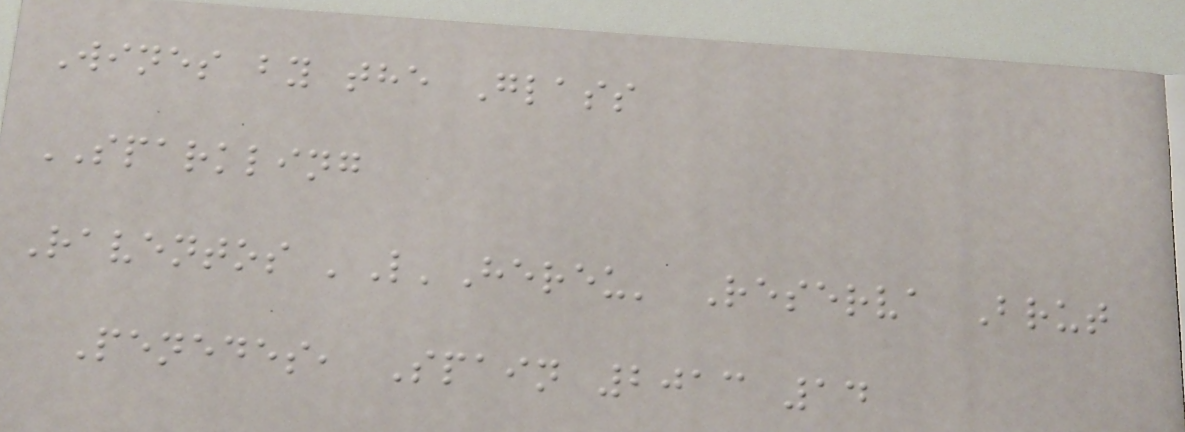Wines by the Glass
SPARKLING
Raventos 'L'Hereu' Reserva Brut
Penedes, Spain 2013 14
